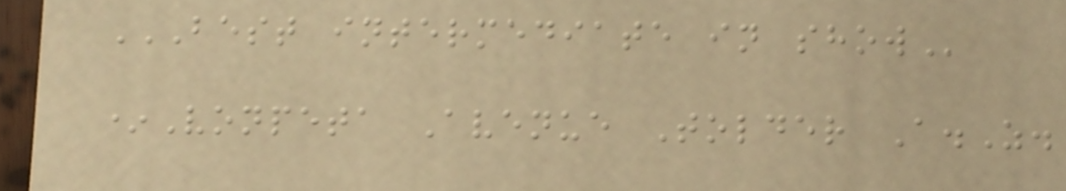BEST INTERMEDIATE IN SHOW
*Vonpeta Avenue Tolder A.Z.
